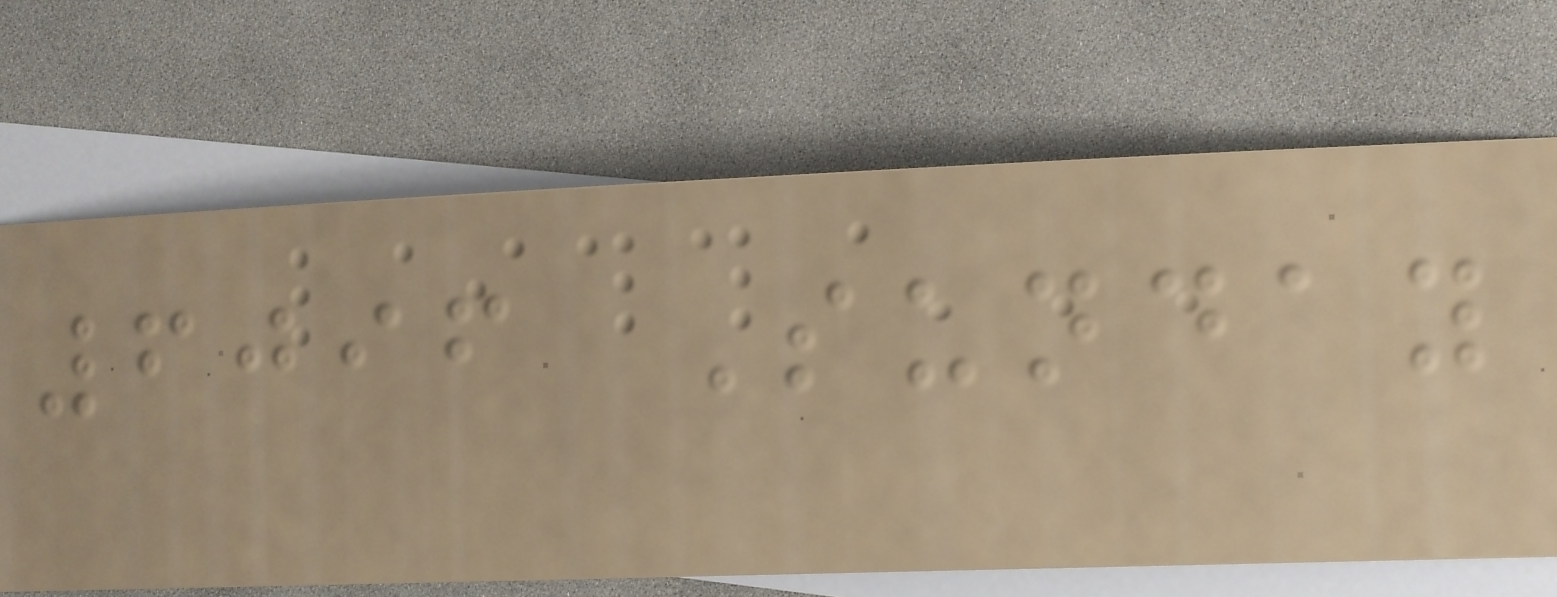6096 Sunday
